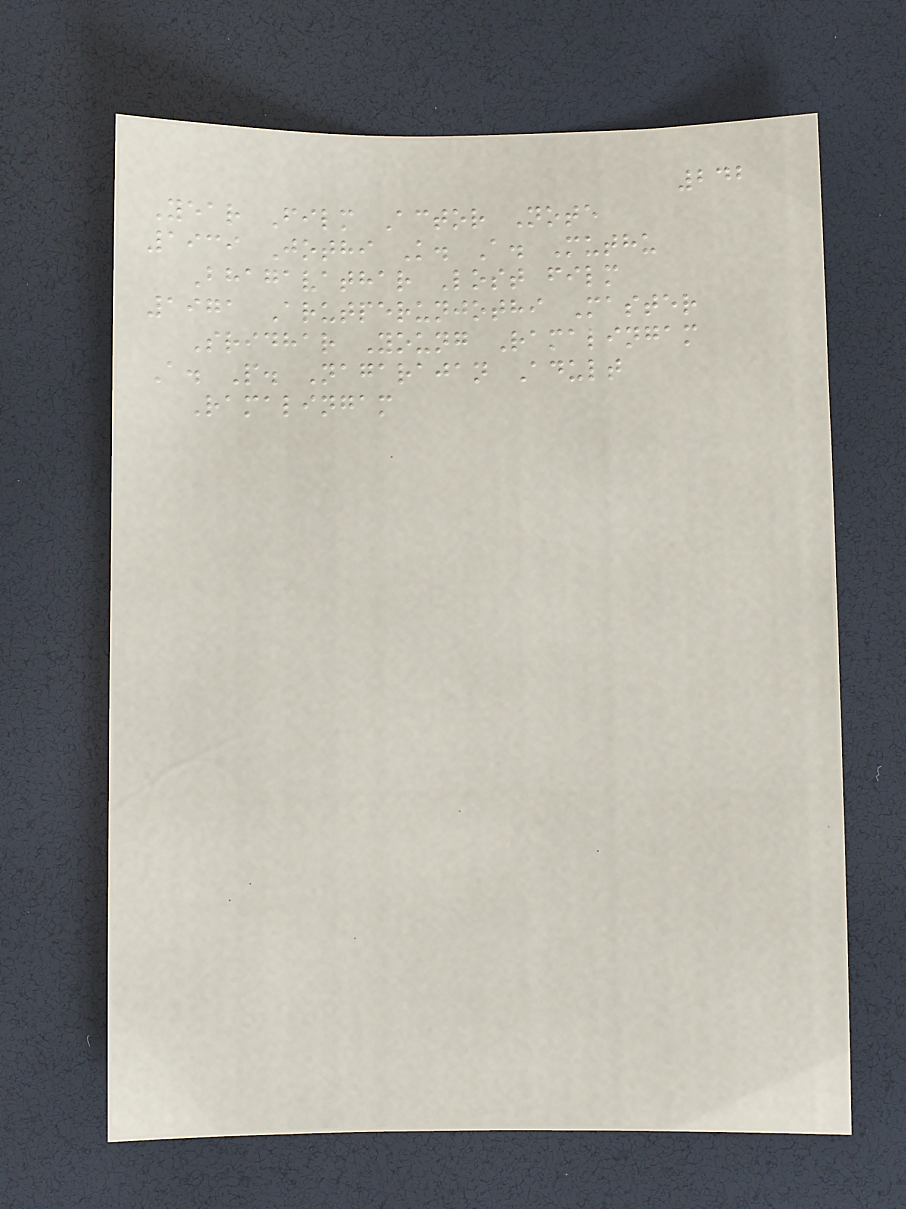242
Year Film Actor Note
1939 Jothi K. A. Muthu
Bhagavathar Lost film
1971 Arutperunjothi Master
Sridhar Young Ramalingam
A. P. Nagarajan Adult
Ramalingam
